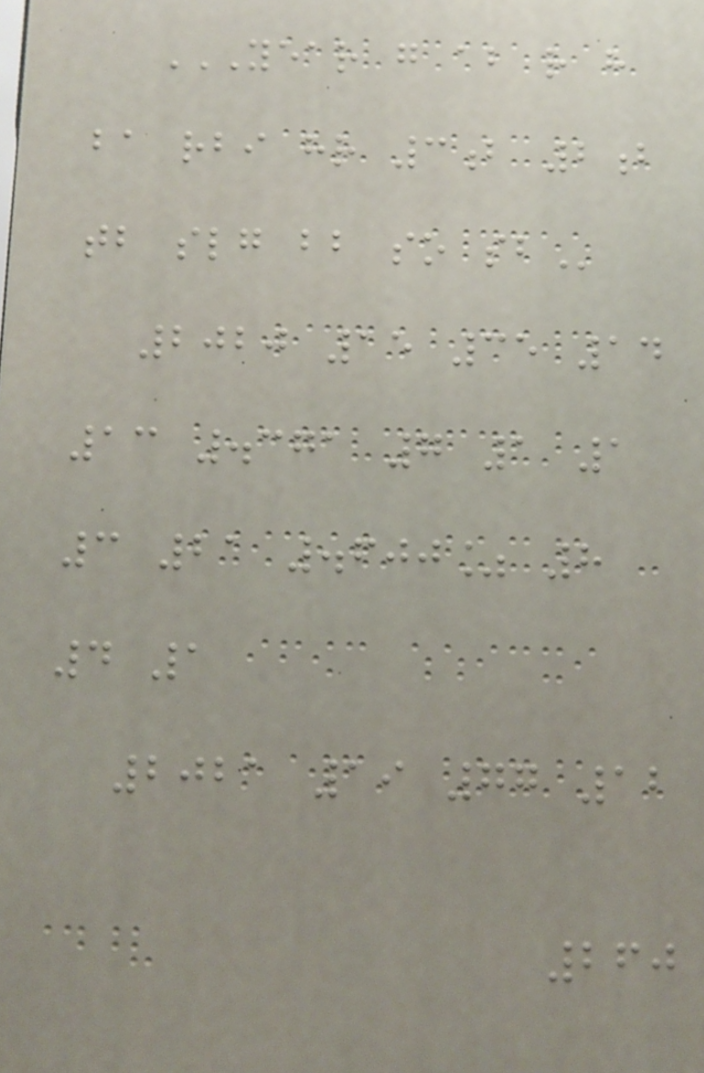YEAR G AB R H
BA RBI HR 3B 2B
TB SLG BB SO SB
2020 15 35 14
13 .371 7 1 1
3 21 .600% 8
4 1
2021 19 77 12
260
